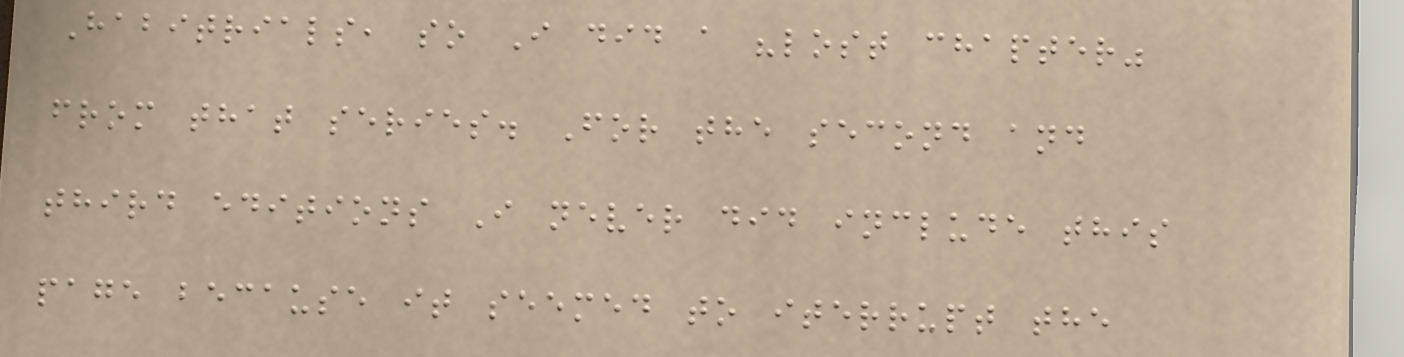Habitrials, so I did a "lost chapter"
from that series. For the second and
third editions I never did include this
page because it seemed to iterrupt the
